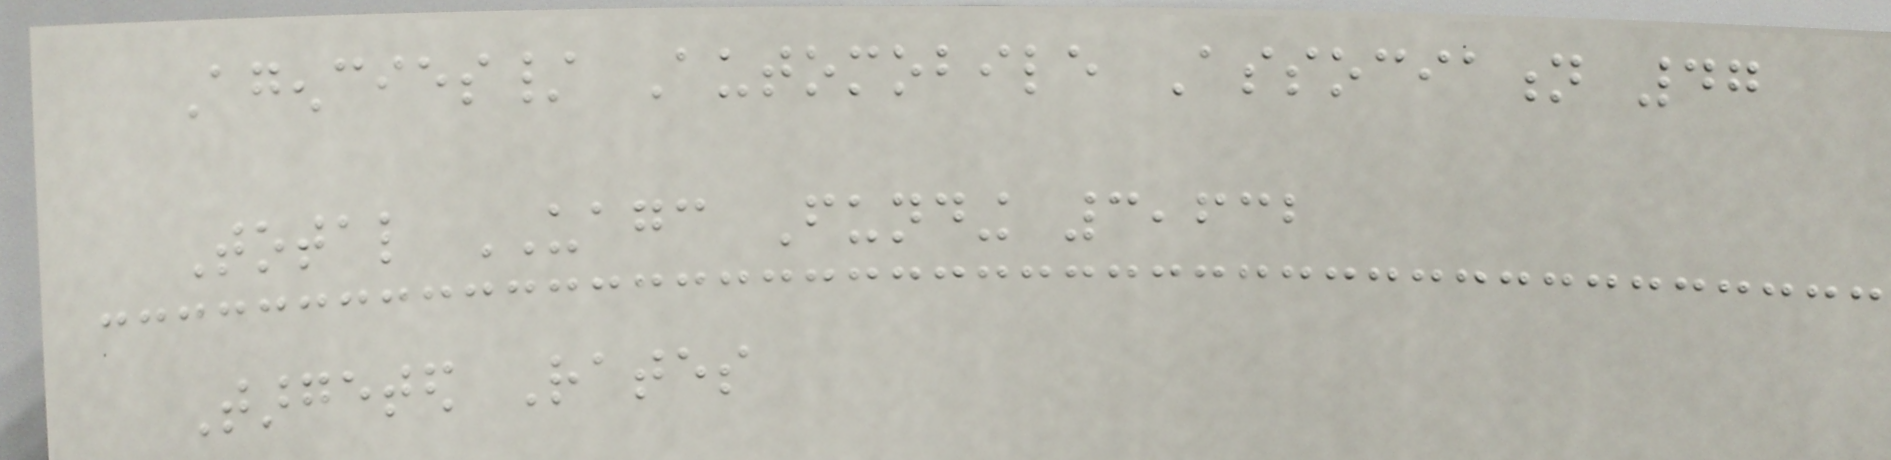Agencies/ Automobile Association 47
Total UAGC Funding 3,632
Targeted Rates
